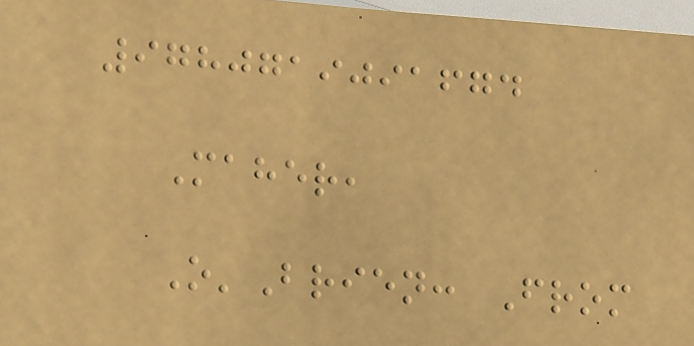9780719091674
Maher,
O'Brien: From
